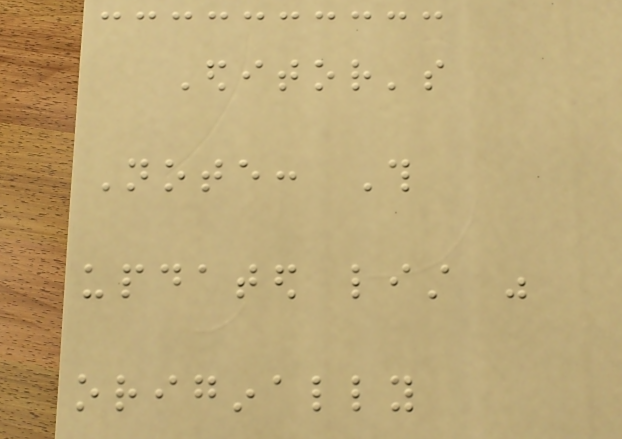Editor's
Note: This
updated list was
originally
